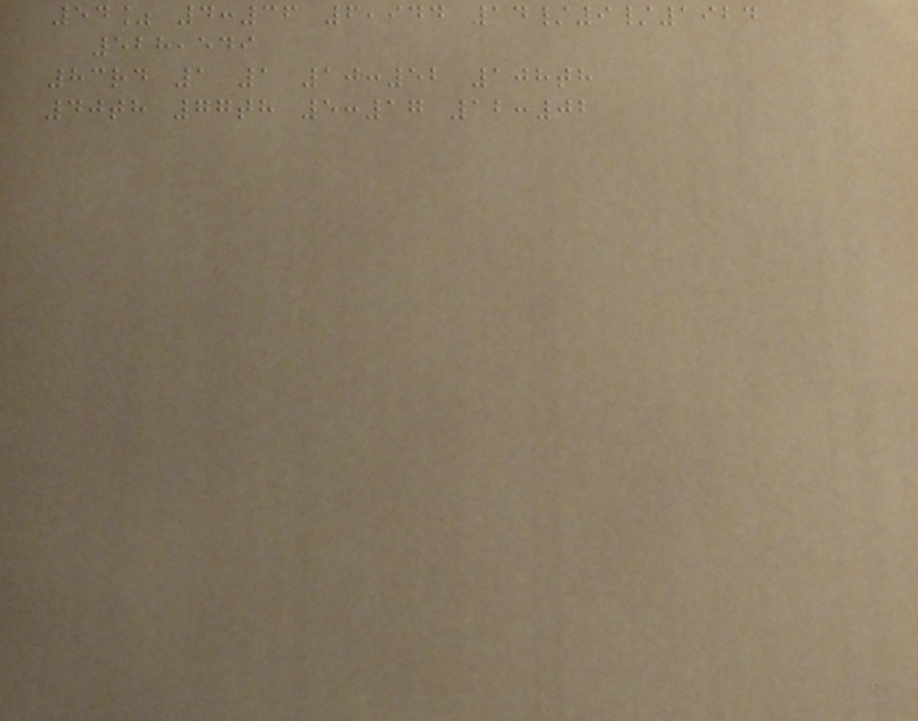54% 4:36 6,944 14/9/1924
528,549
83rd 1 1 10:52 108th
40th 77th 5:17 12:02
